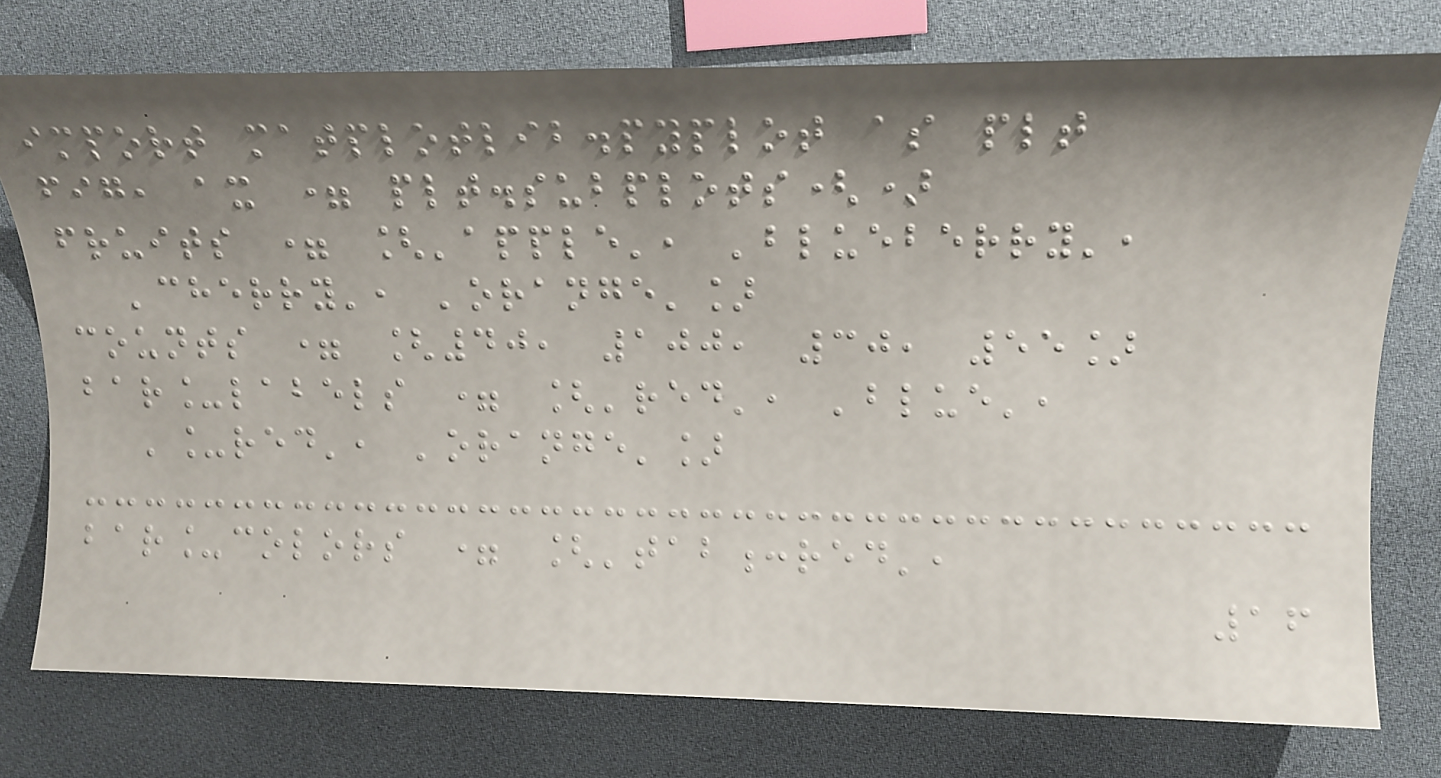import matplotlib.pyplot as plt
fig, ax = plt.subplots()
fruits = ['apple', 'blueberry',
'cherry', 'orange']
counts = [40, 100, 30, 55]
bar_labels = ['red', 'blue',
'_red', 'orange']
bar_colors = ['tab:red',
16
